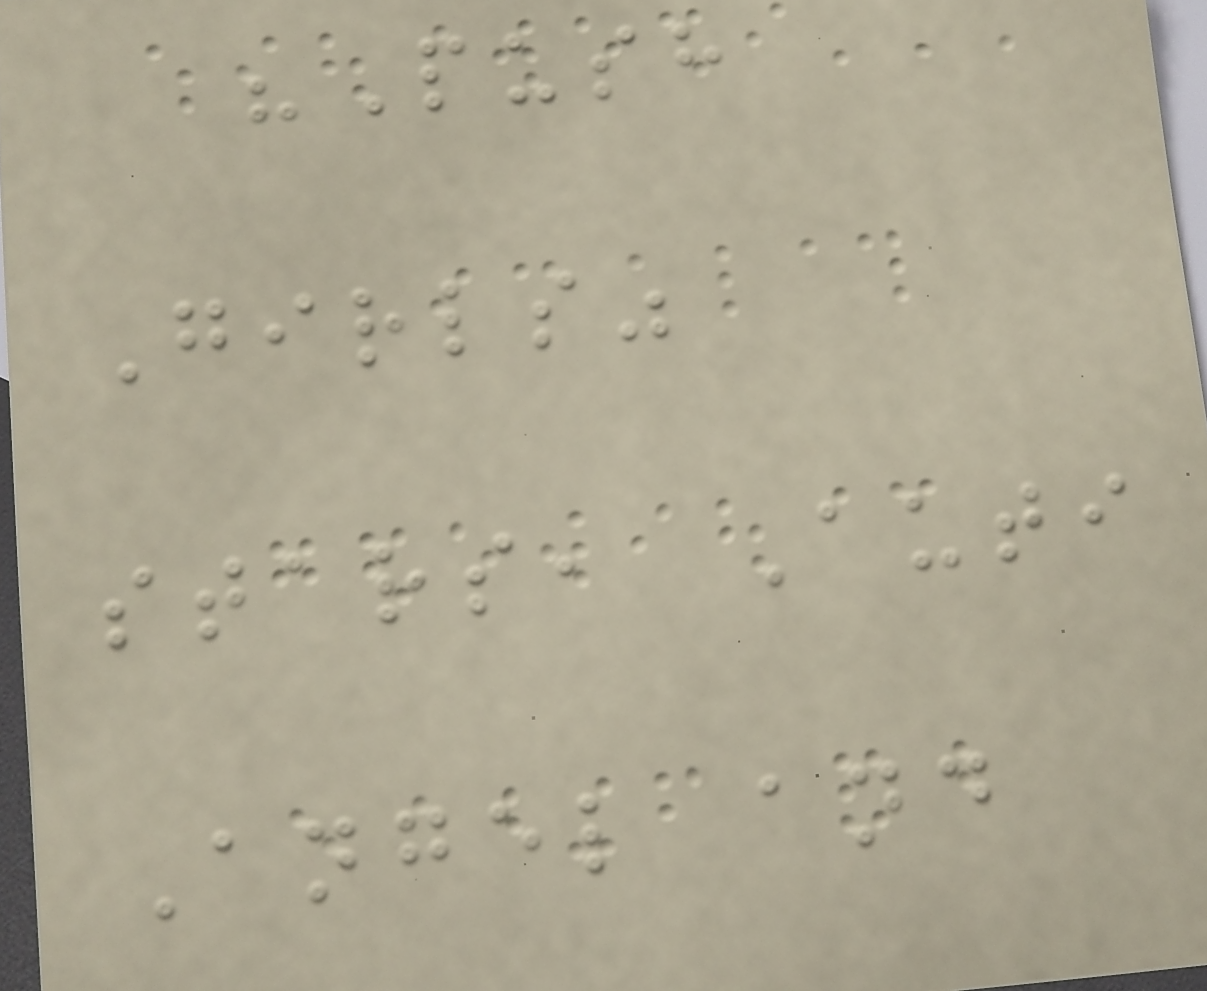"Push
Girls"
stars, Auti
Angel and
